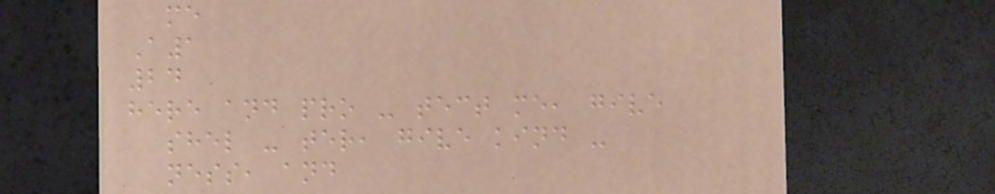me
A1
24
here and pro - tect me, give
shel - ter, give kind -
ness, and
